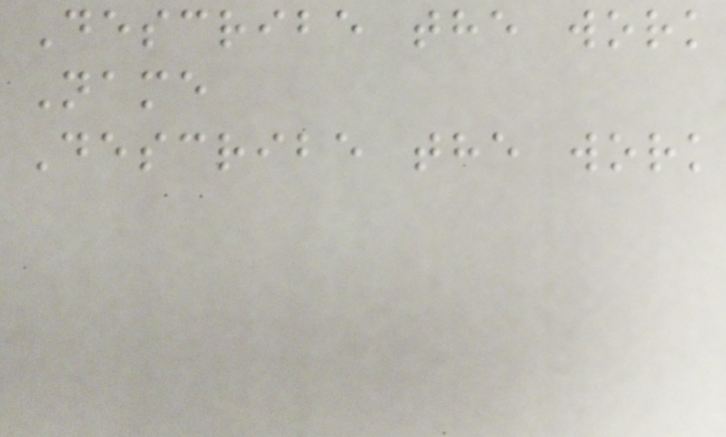Describe the work
Name
Describe the work
